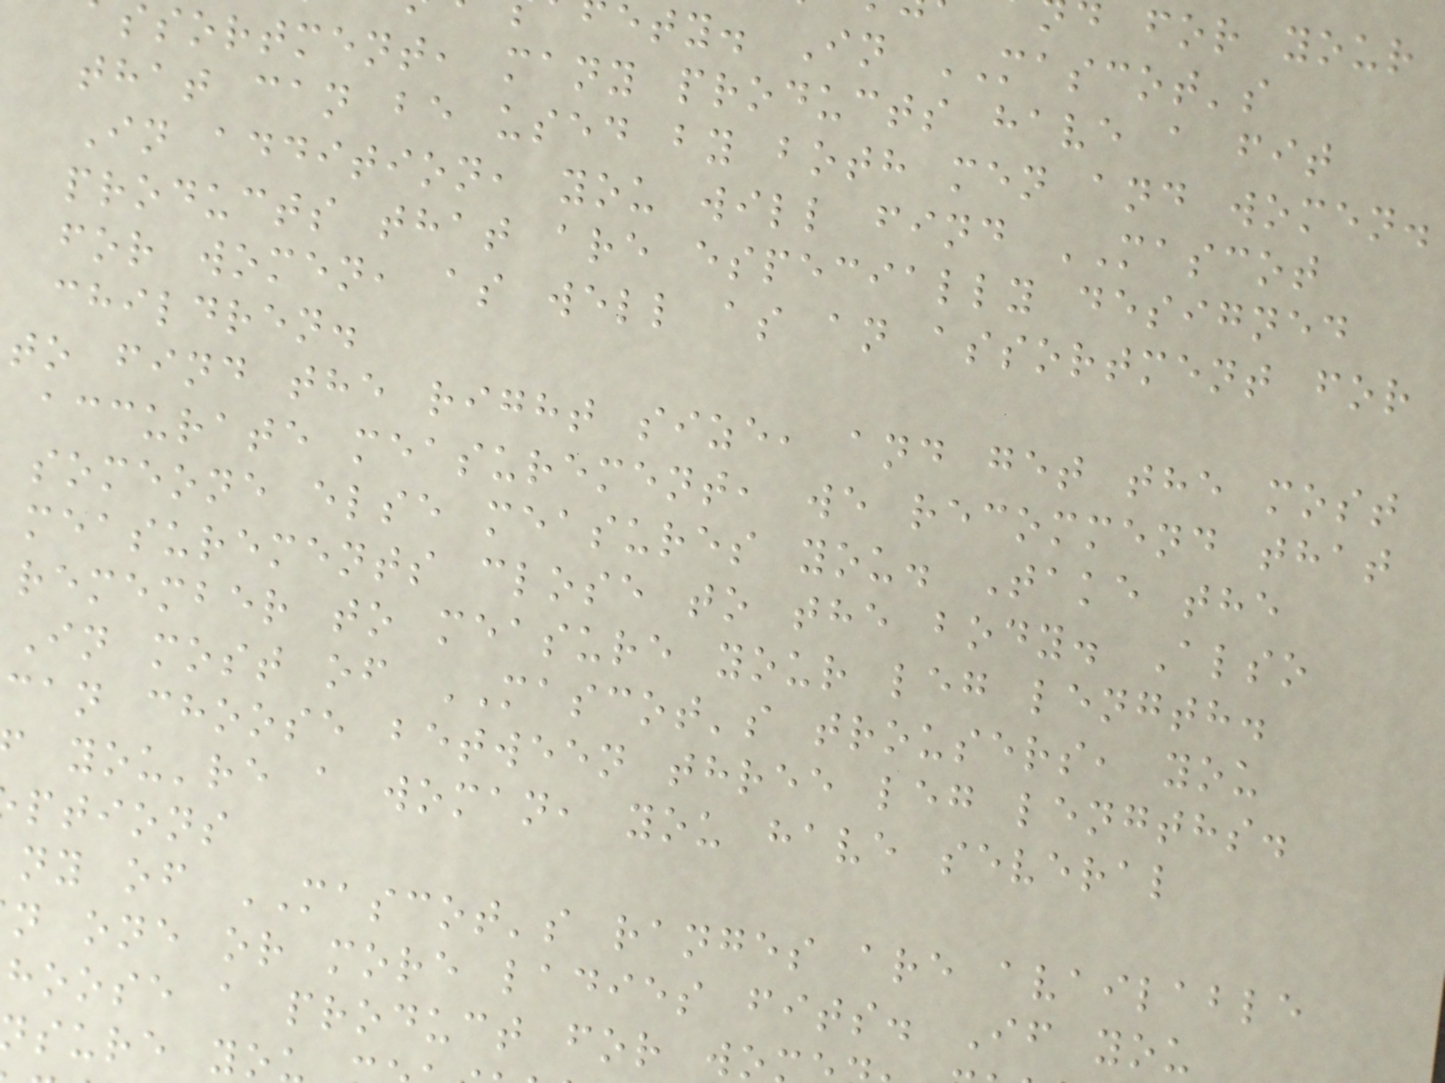ety. In MASCOT's
ssortment, many products have a fit
that can be used by both men and women.
In addition, you will find MASCOT
products that are especially designed
for women, as well as an assortment for
children.
to find the right size, and get the most
accurate measurement, we recommend that
someone else measures you. Take the
measurements close to the body. Also
remember to measure your leg length.
In most of MASCOT's trousers, you
can choose between three leg lengths.
you're a woman, you have several
ptions
ny of MASCOT's ranges are available
n one or more ladies fits. If you
hoose a product for wo
